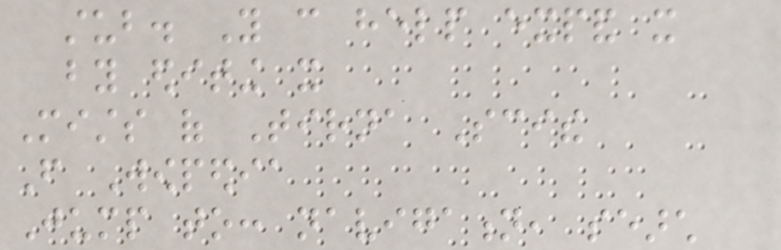stub. You can help expand it
by editing it
Mists of Tirna Scithe
From Wowpedia
Jump to: navigation, search
